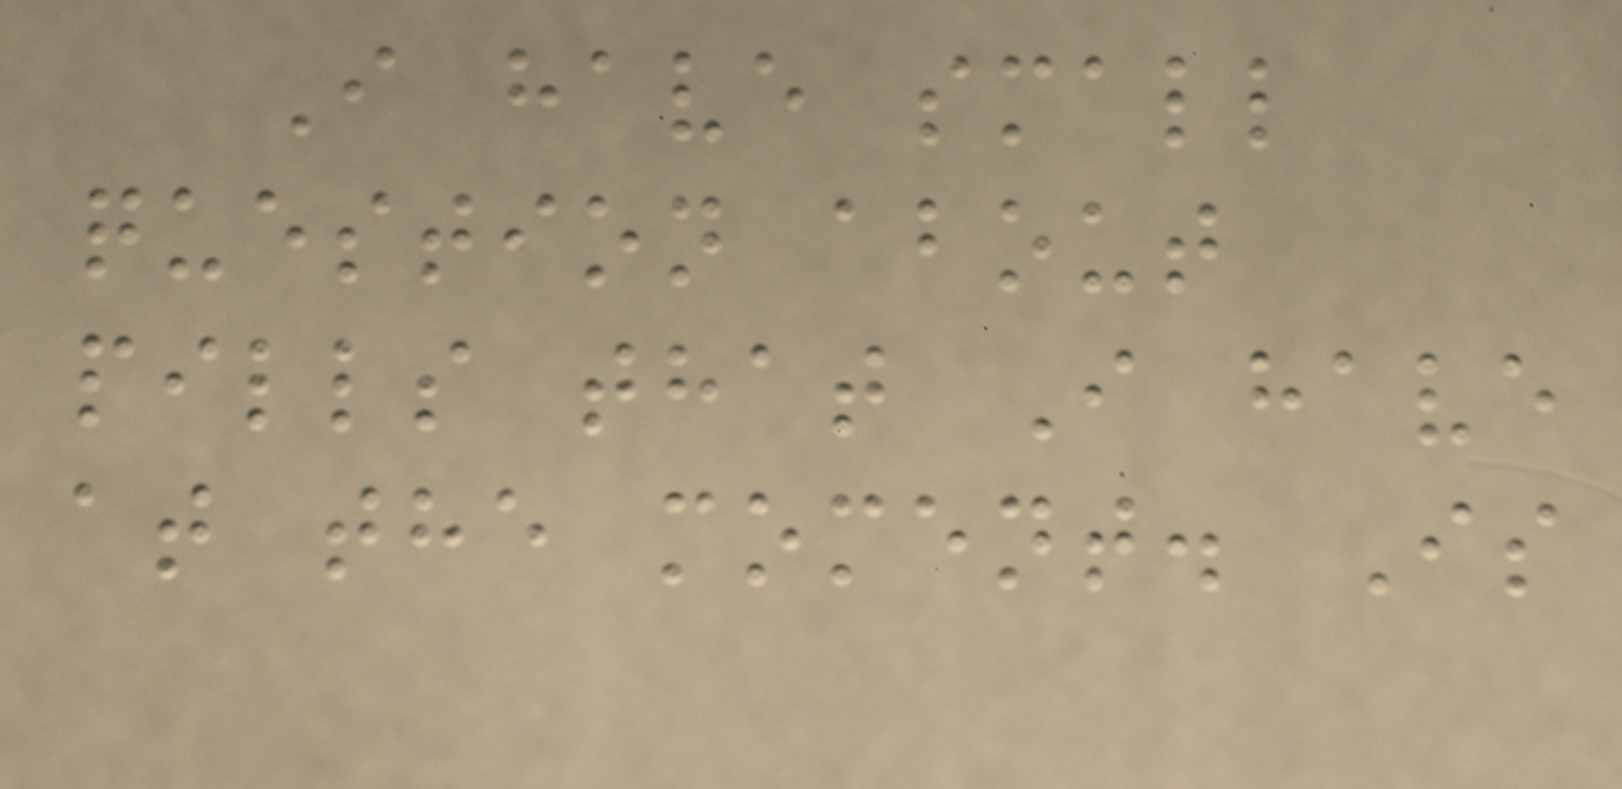I have small
question about
pills that I have
at the moment. Is
